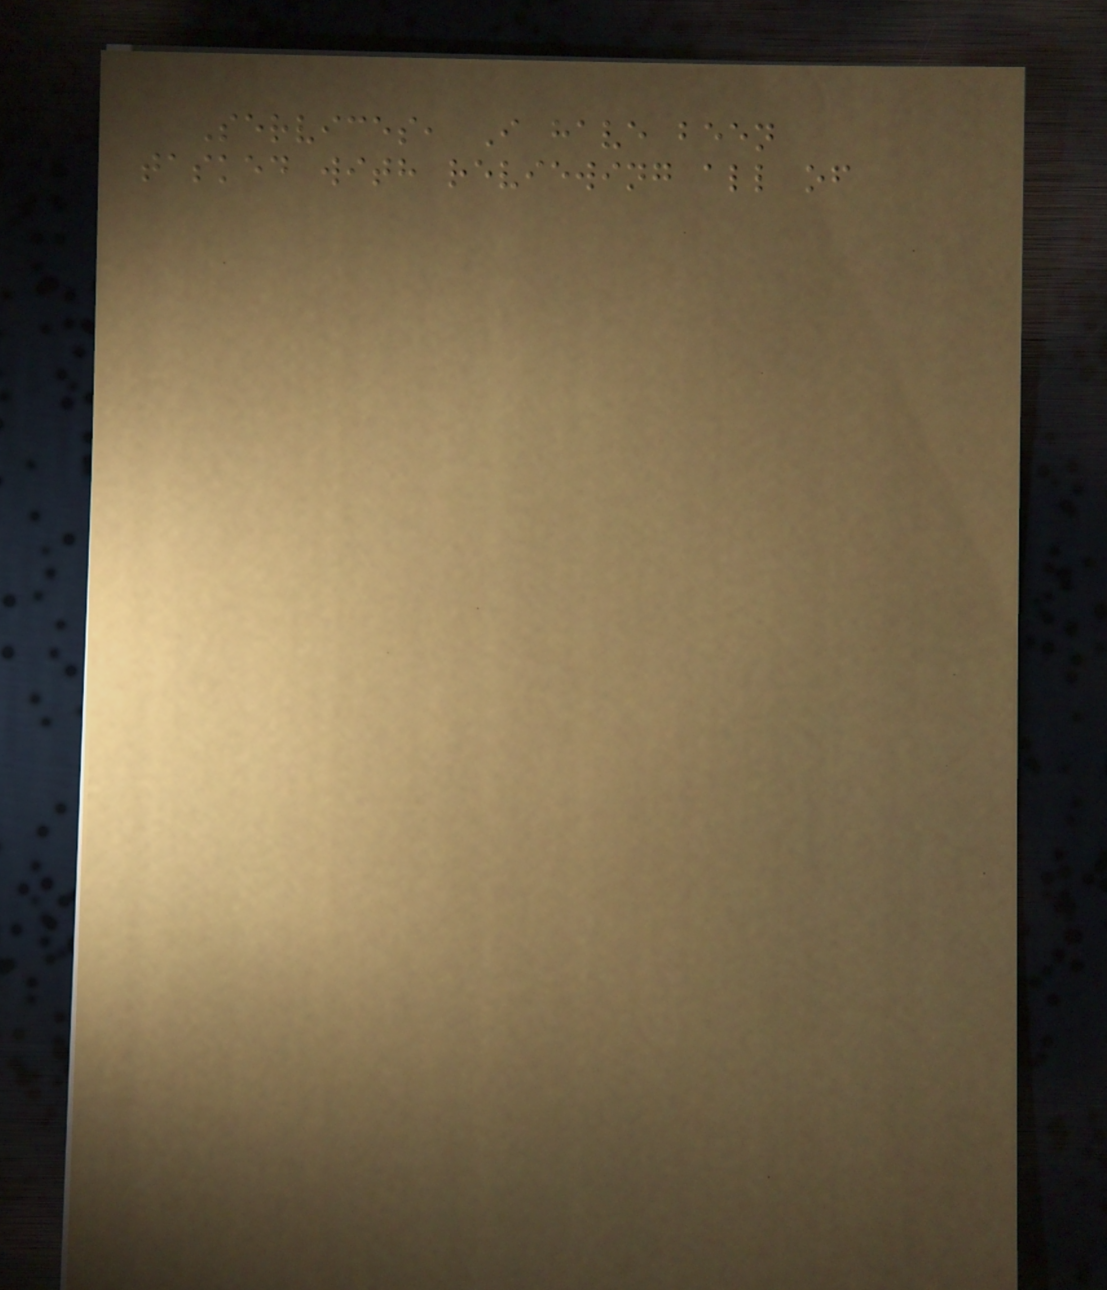Services, I have been
tasked with reviewing all of
